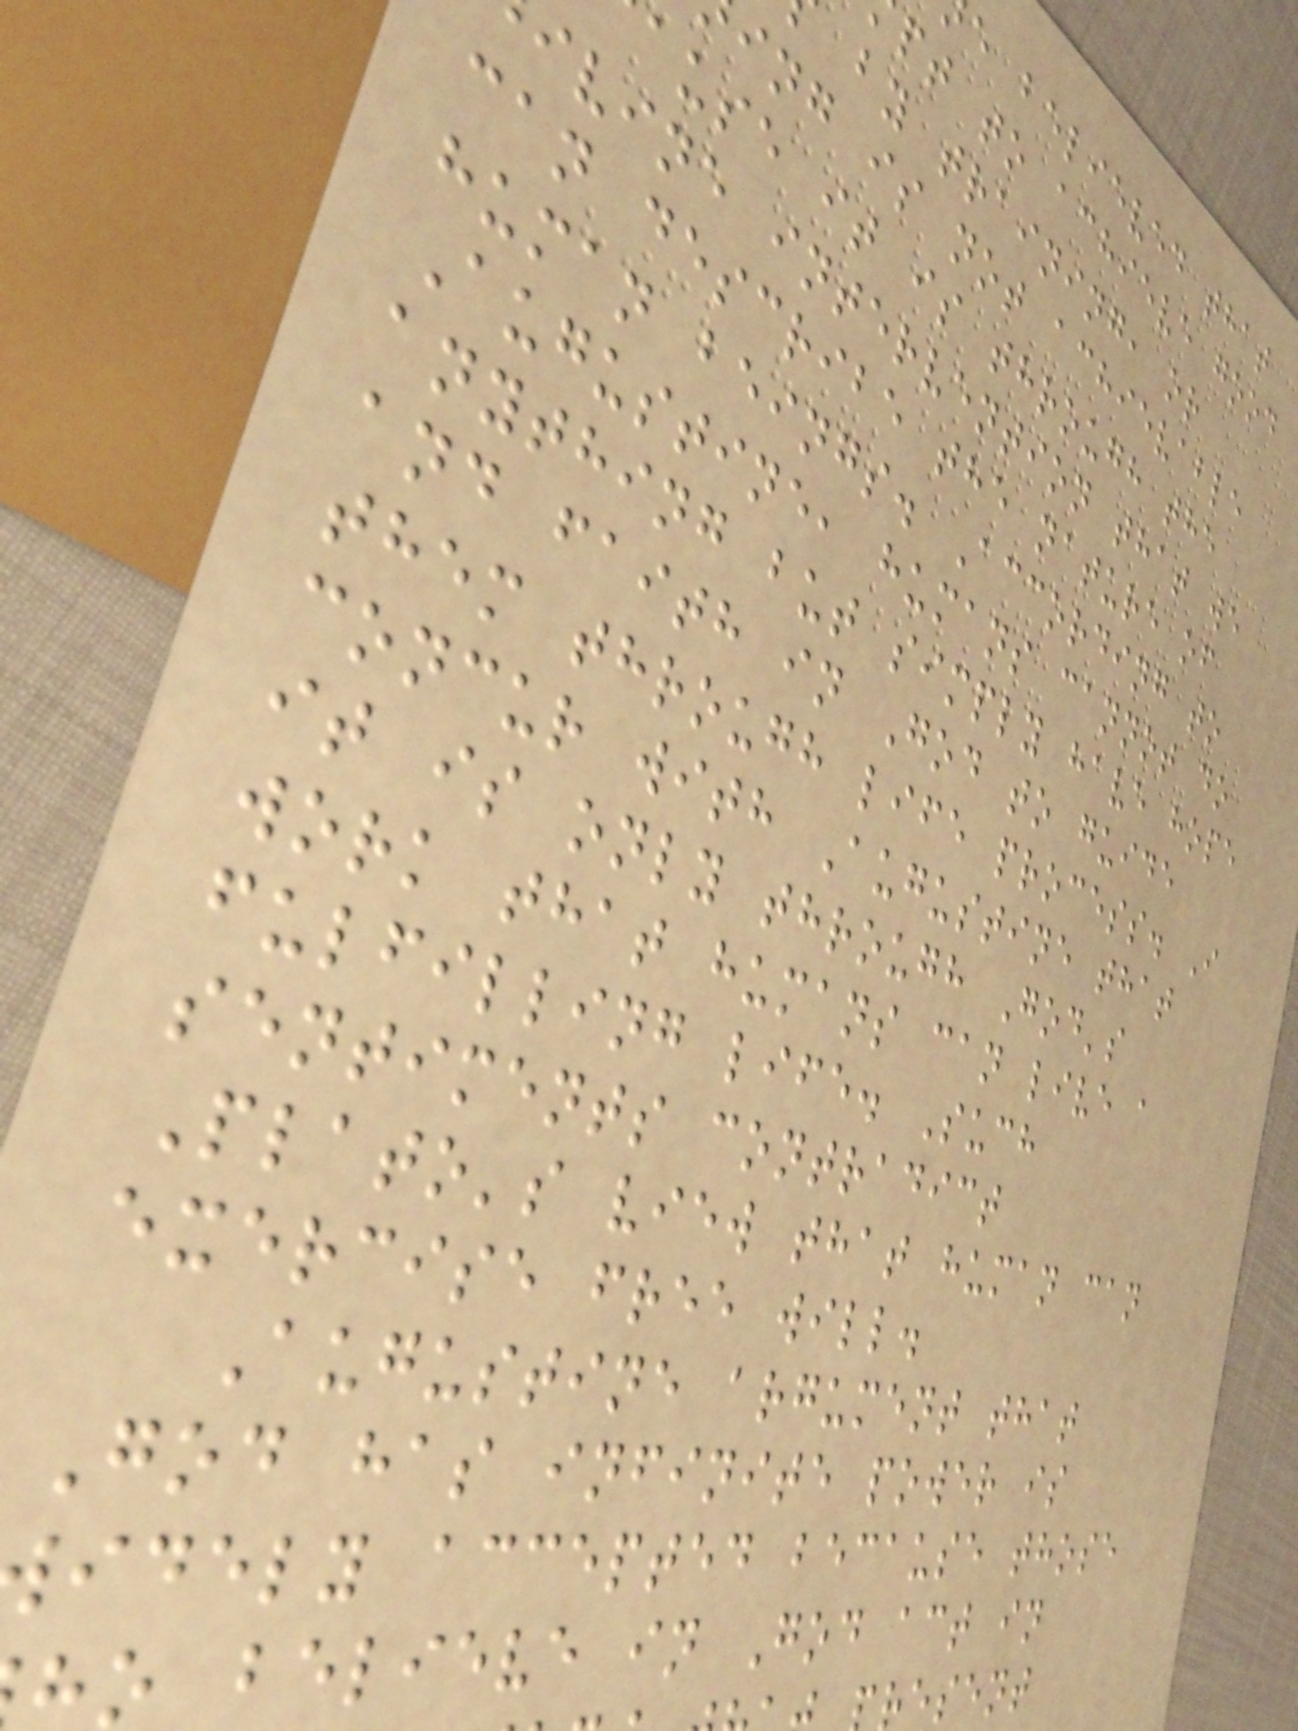e believed that
pt to achieve good
by training, or
ing is not achievable
ause it is through the
ivine intervention that we
can describe the nature of
human beings. According to
Augustine, humans cannot do
anything but simply have hope
and faith in God to guide
them through life process. I
concur with Augustine that
it is only through God's
work that humans can live a
fulfilling life. Such
sentiments contradict
Plato's view that human can
exercise free will.
Augustine argument that
God has infinite power is
idely accepted because those
o believe in God act in
